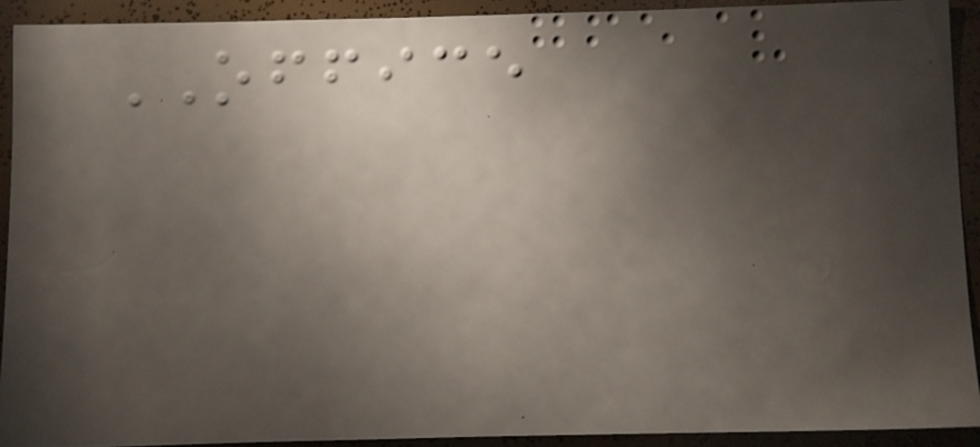OFFICE
